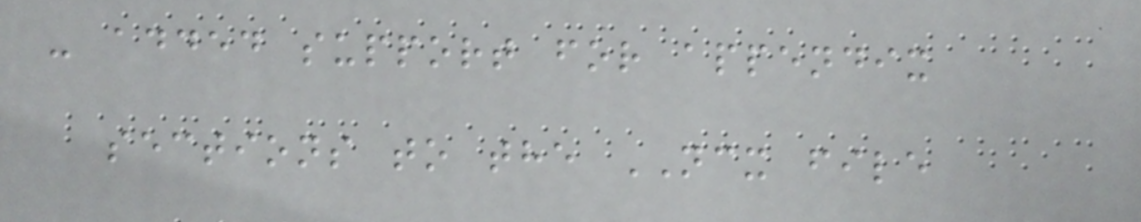- added support for appendix
sections to the NCX file
